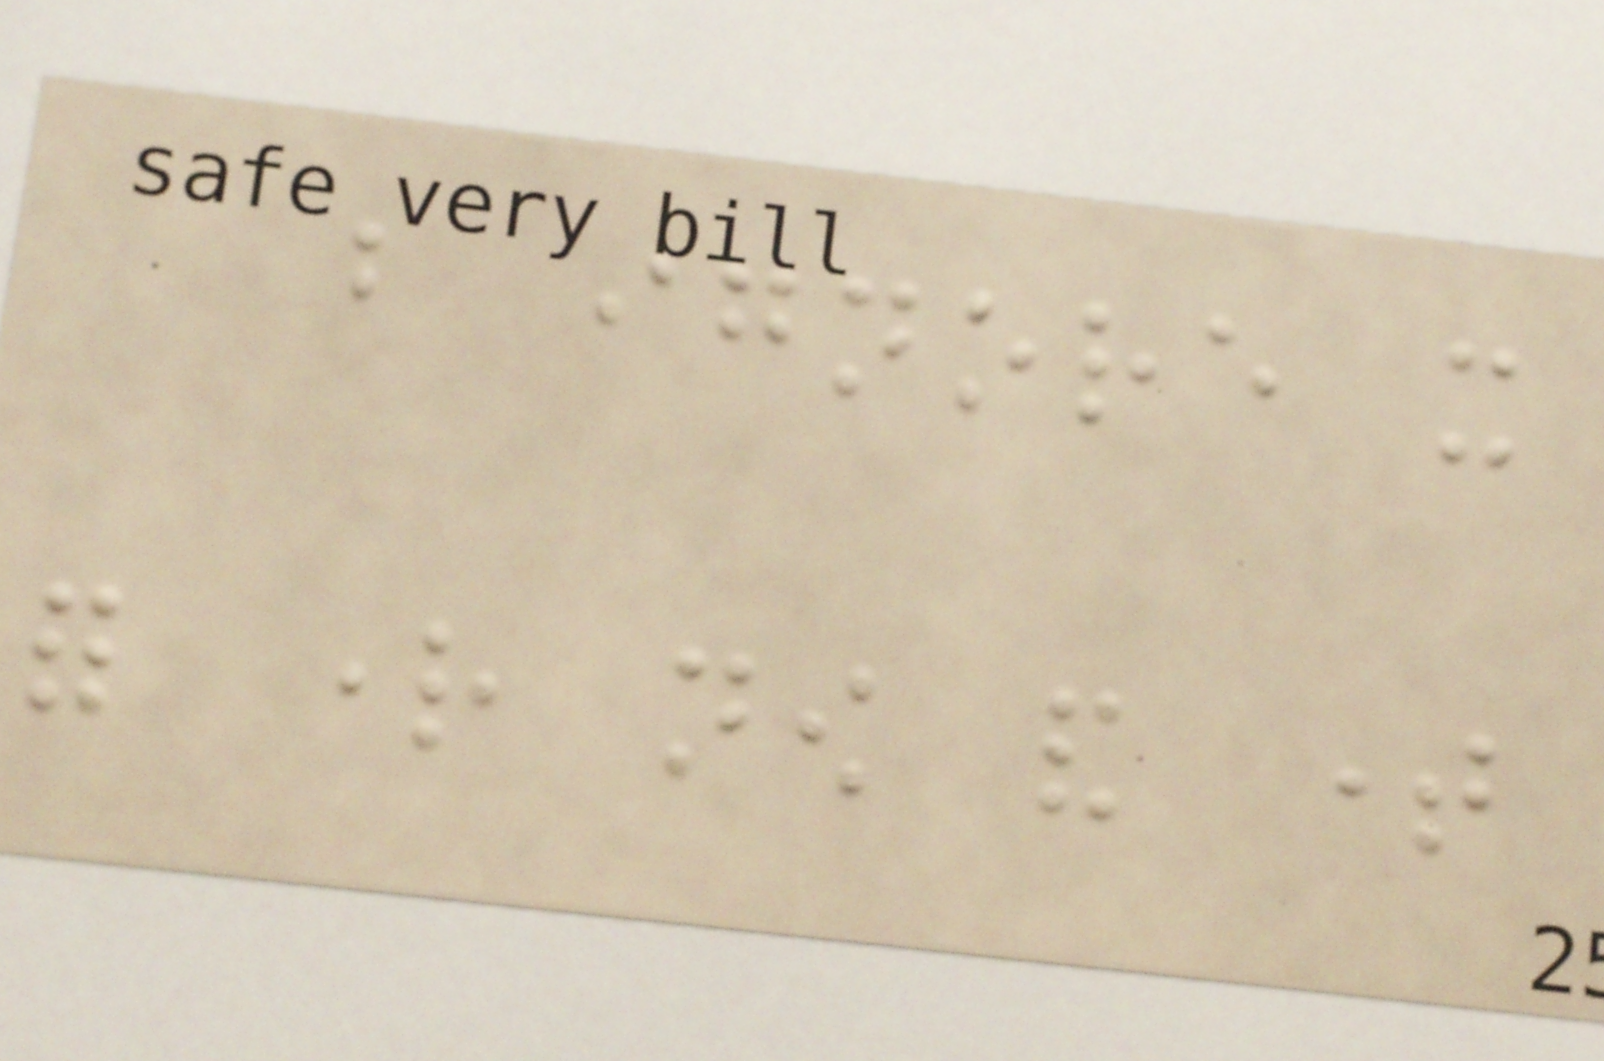but ignore it
for right now and time
